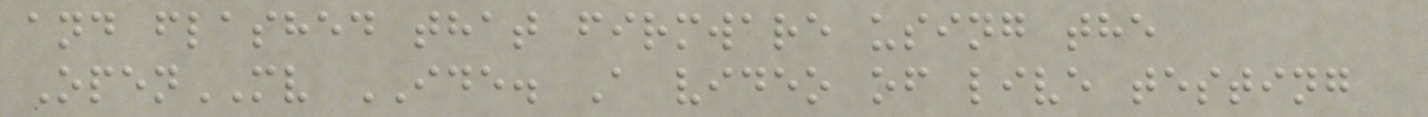and flashed that firmware using the
OpenMV IDE. A video of live testing
